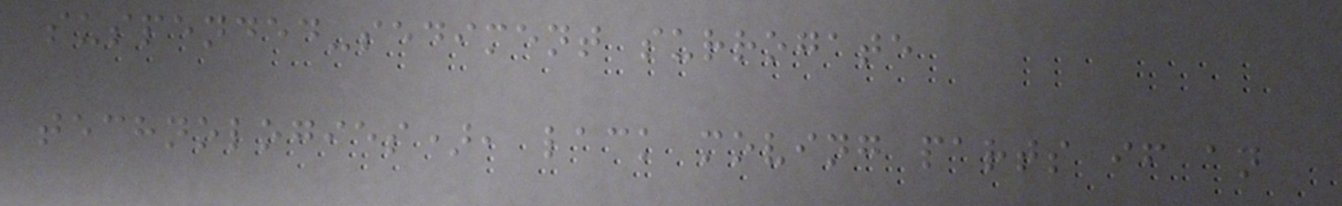suspended-sediment surrogate
technologies), lack moving parts if an
